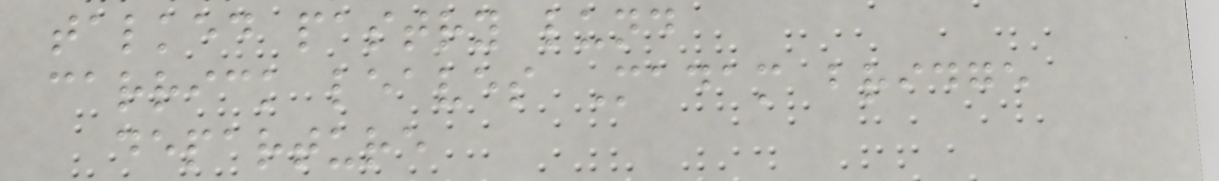talked pastry lund
carrick leaves Madam bridge
departure
